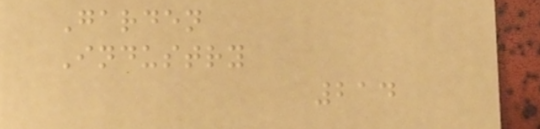Garden
Industry
214
